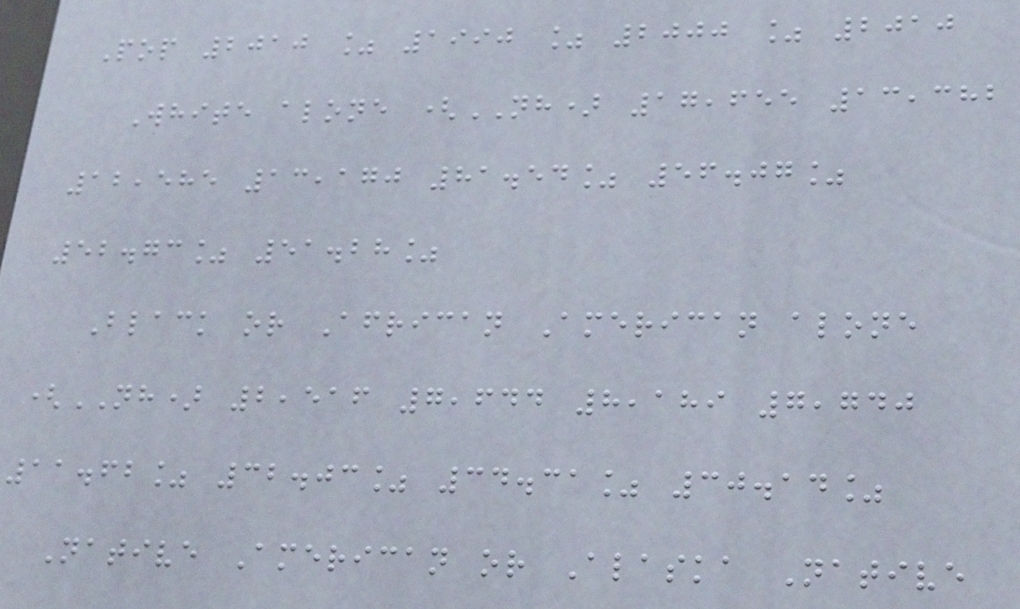Pop 2010 % 1990 % 2000 % 2010
White alone (NH) 17,655 13,382
12,585 13,170 81.54% 56.07%
52.73% 51.28%
Black or African American alone
(NH) 2,516 7,644 8,189 7,740
11.62% 32.03% 34.31% 30.14%
Native American or Alaska Native
